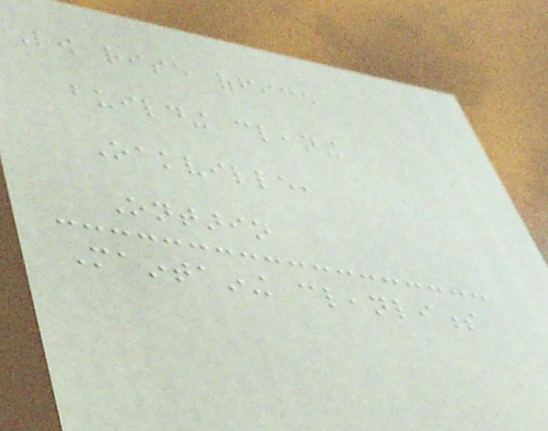Low rise office
building cleaning
Oakville,
Ontario
Maintaining cleanliness
